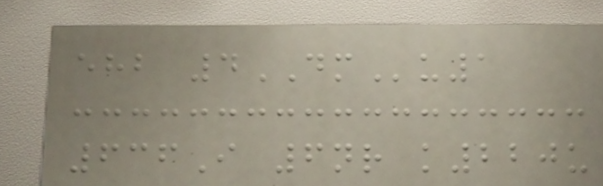ehb 4DMu1
636I 6nr k220u
